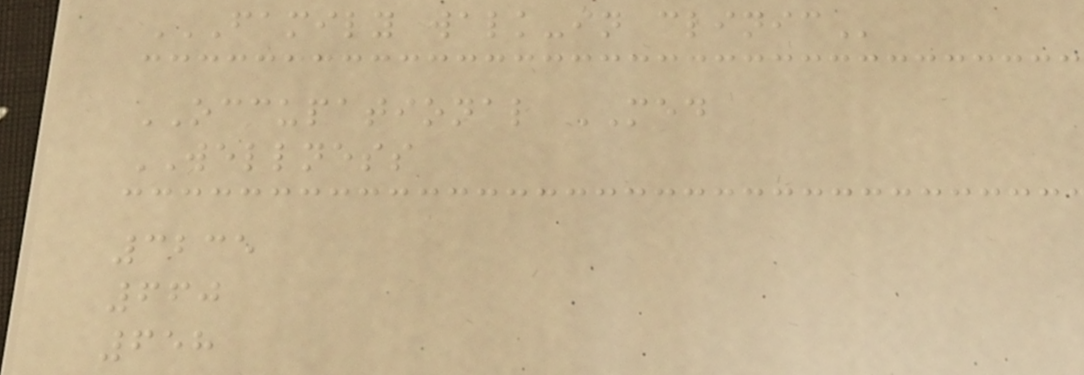FAMILY WALK-IN CLINIC
OCCUPATIONAL MED
WELLNESS
3235
660
658
